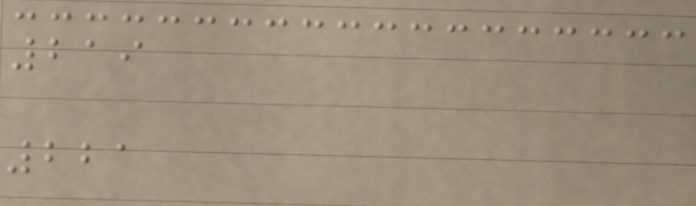219
221
